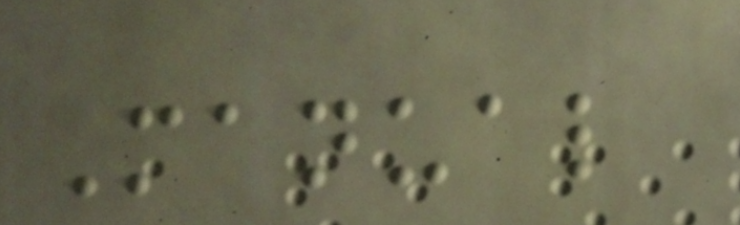Manual
